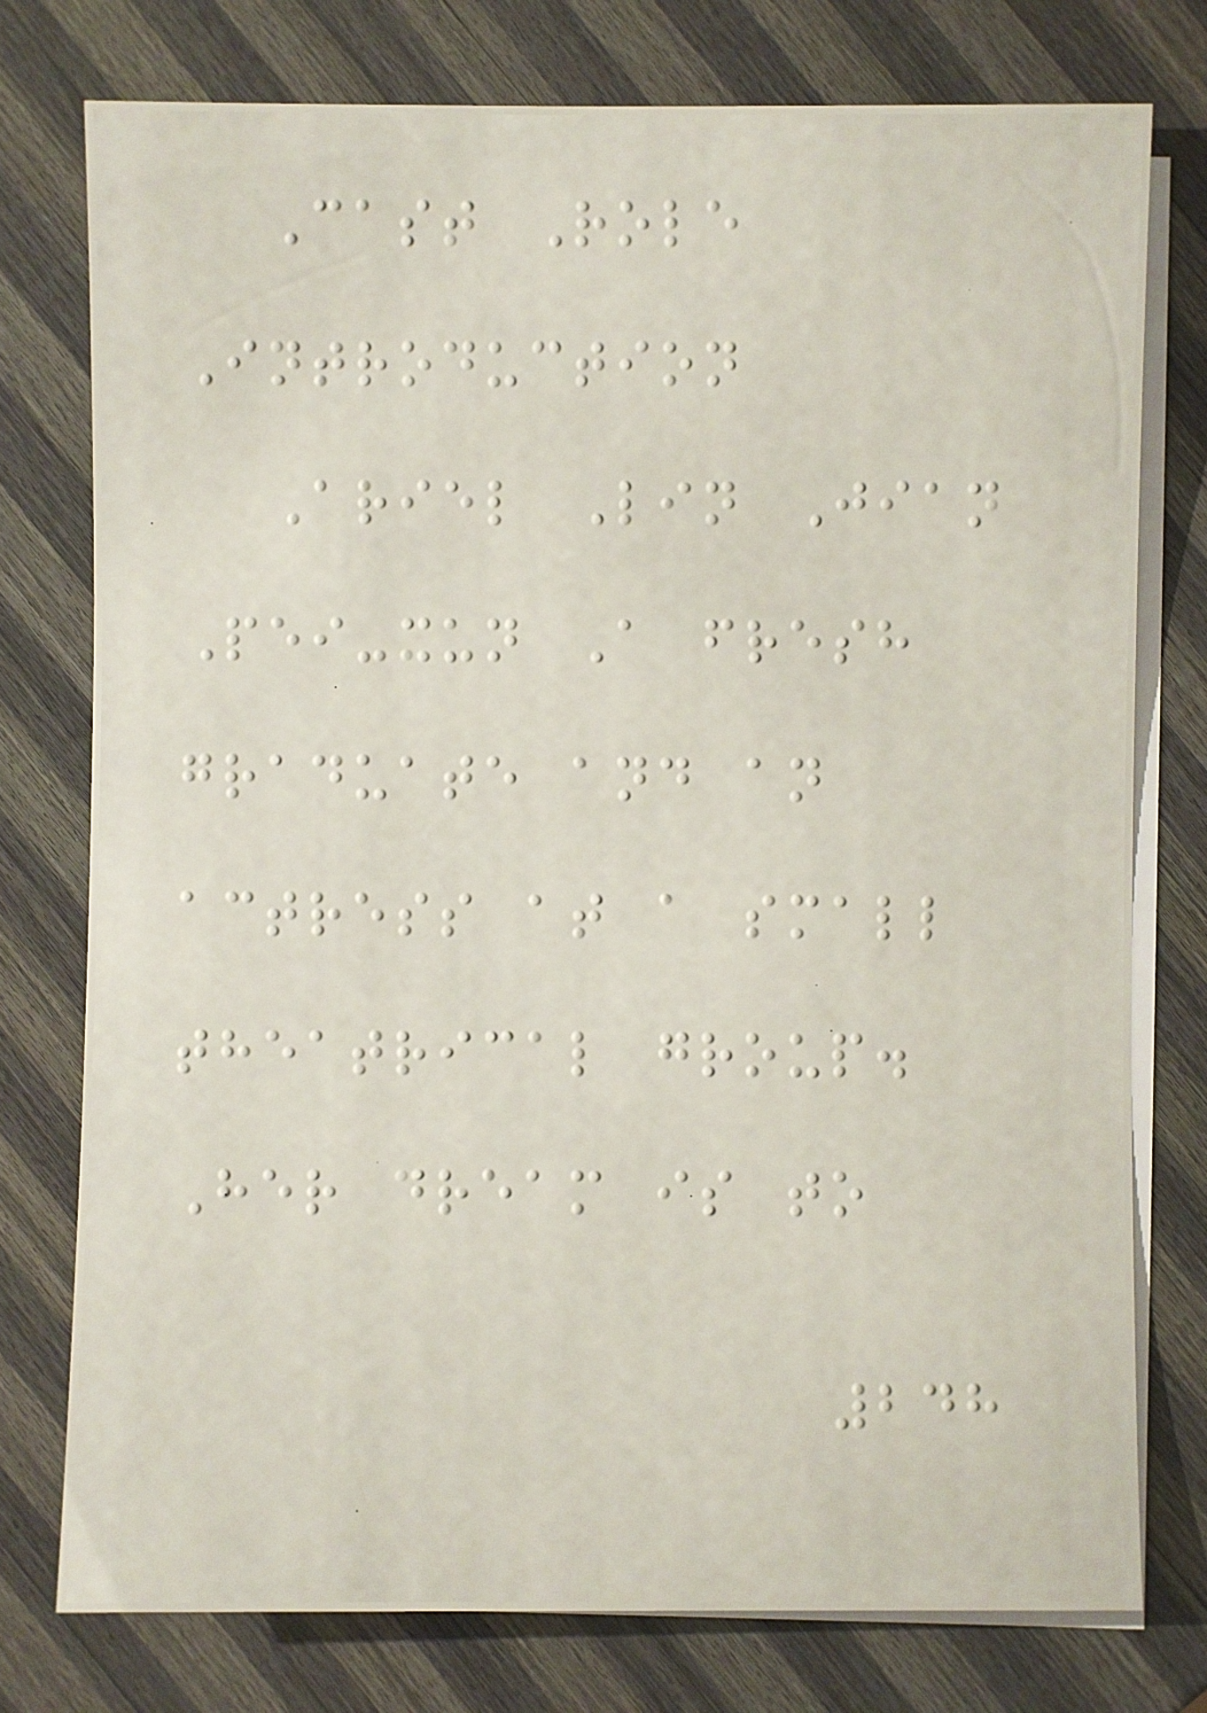Cast Role
Introduction
Ariel Lin Jian
Pei-xun A fresh
graduate and an
actress at a small
theatrical group.
Her dream is to
248
